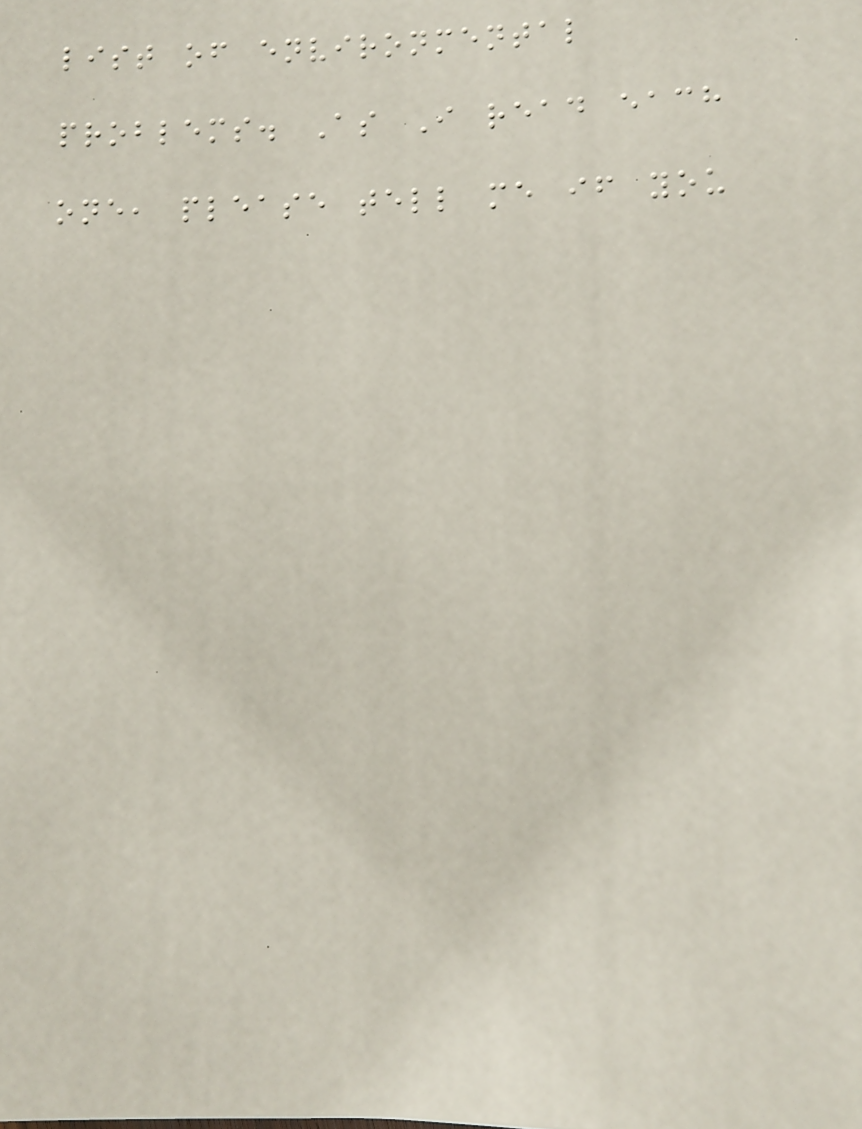list of environmental
problems. As I read each
one, please tell me if you
